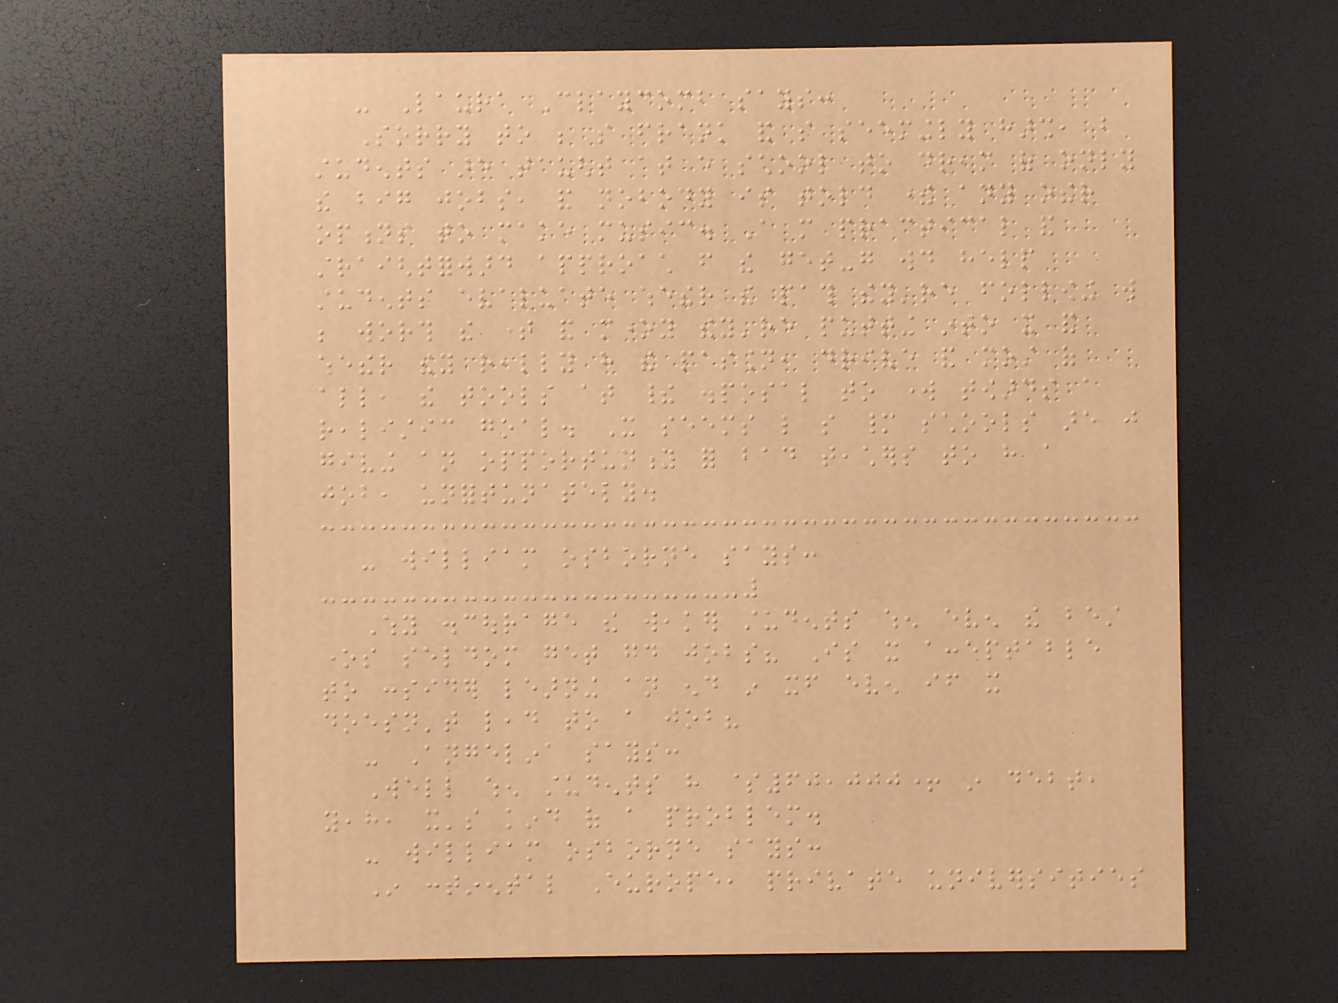- Laura Claycomb says:
Sorry to be so frank and so seemingly harsh, but
students are taught at every school to dream of only
the big jobs, and nobody is told there any other
options to make music. A more practical and
straightforward approach from the get-go would help
students evaluate whether the path they're following will
be worth the time and money they're putting into it and
whether they really have the passion, drive and most of
all, the tools at their disposal to work towards a
realistic goal. It seems like so many schools are just
giving an opportunity for bad teachers to have a
job, unfortunately.
- william osborne says:
Why discourage the weaker students when even the best
ones seldom get good jobs? Is it acceptable
to consider learning an end in itself even if it
doesn't lead to a job?
- Angelina says:
Well when students have $60,000+ in debt,
yeah, it's kind of a problem.
- william osborne says:
In continental Europe, private universities
